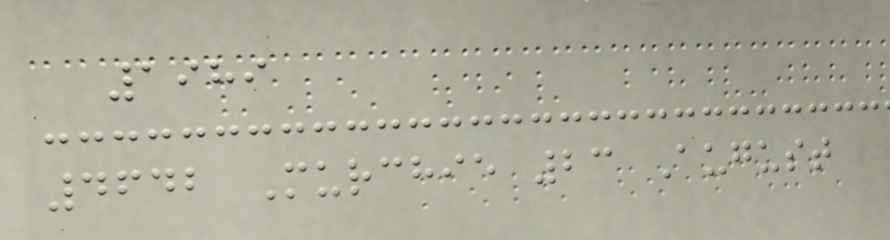1989
4642 Murchie 23 August
